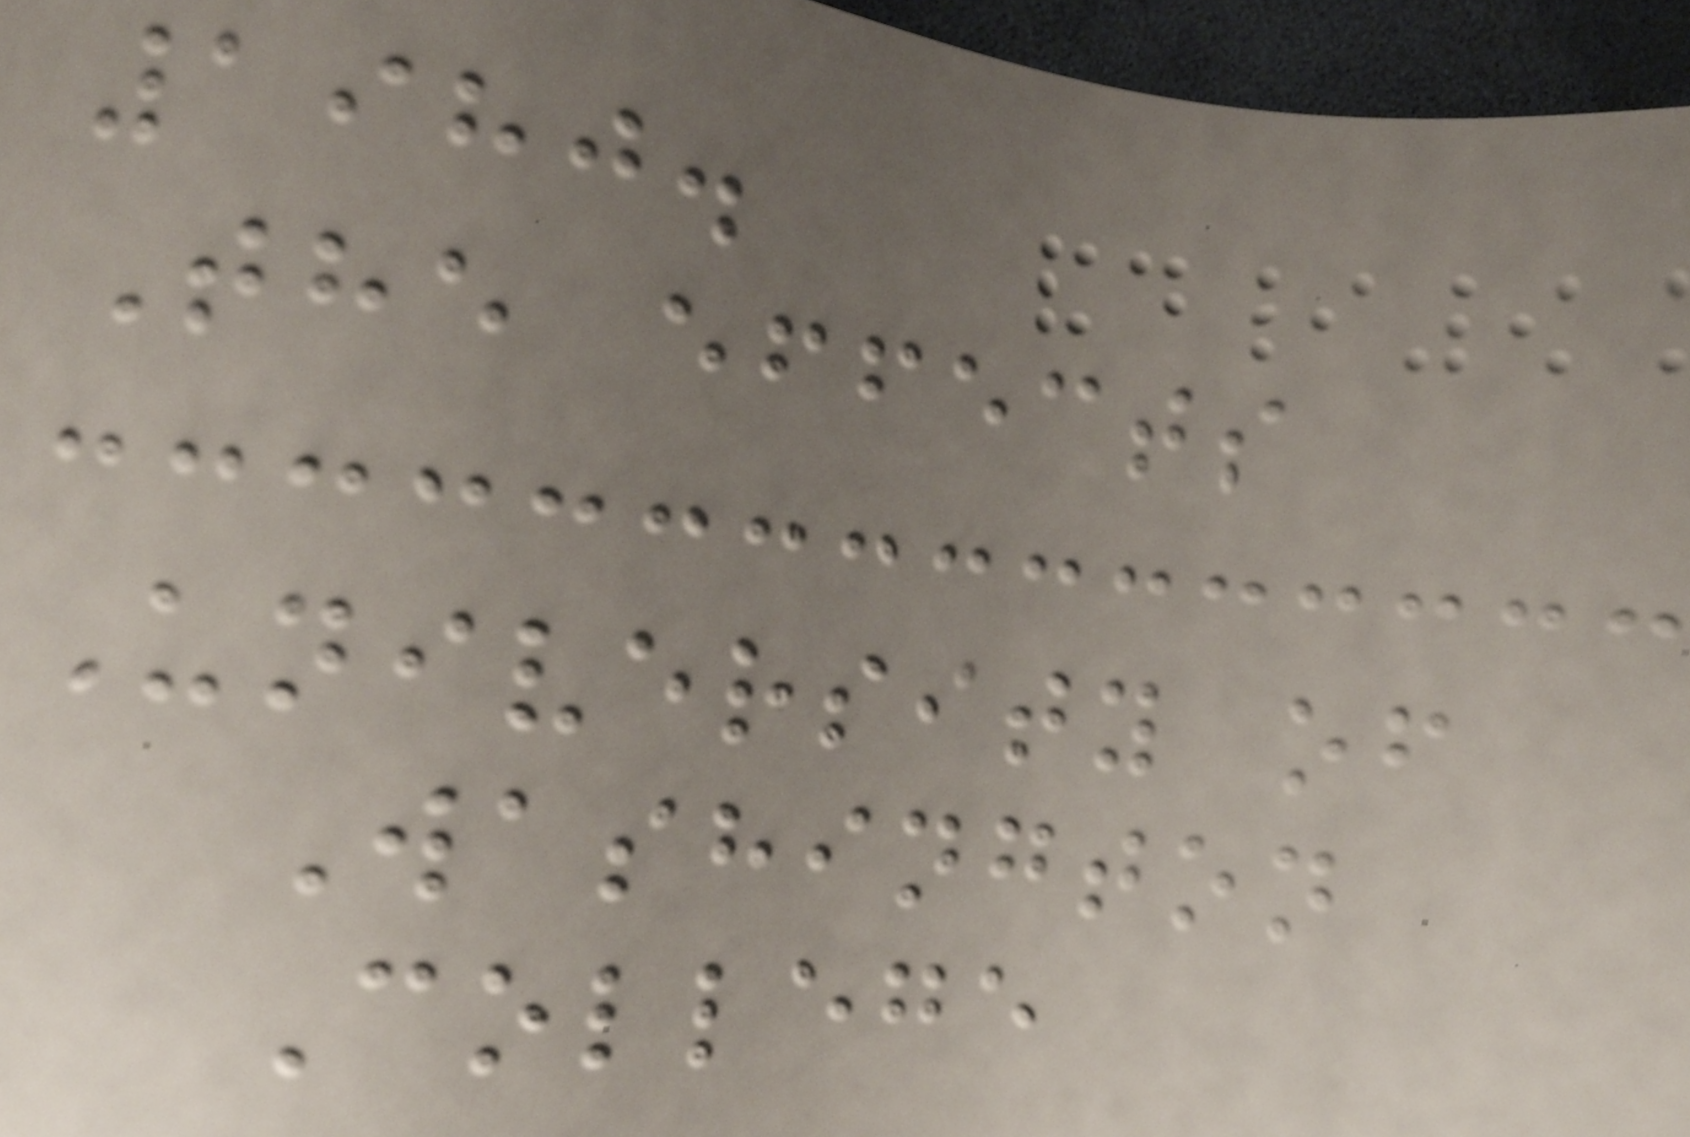1980.
The effects
University of
Washington
College
